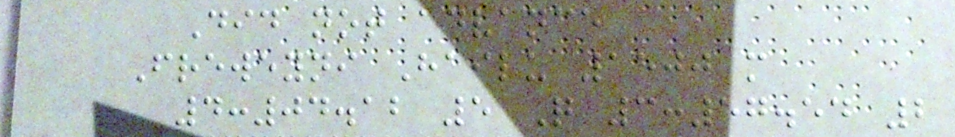Did not advance
Freweyni Hailu 1500 m
4:04.12 5 Q 3:57.54 2
